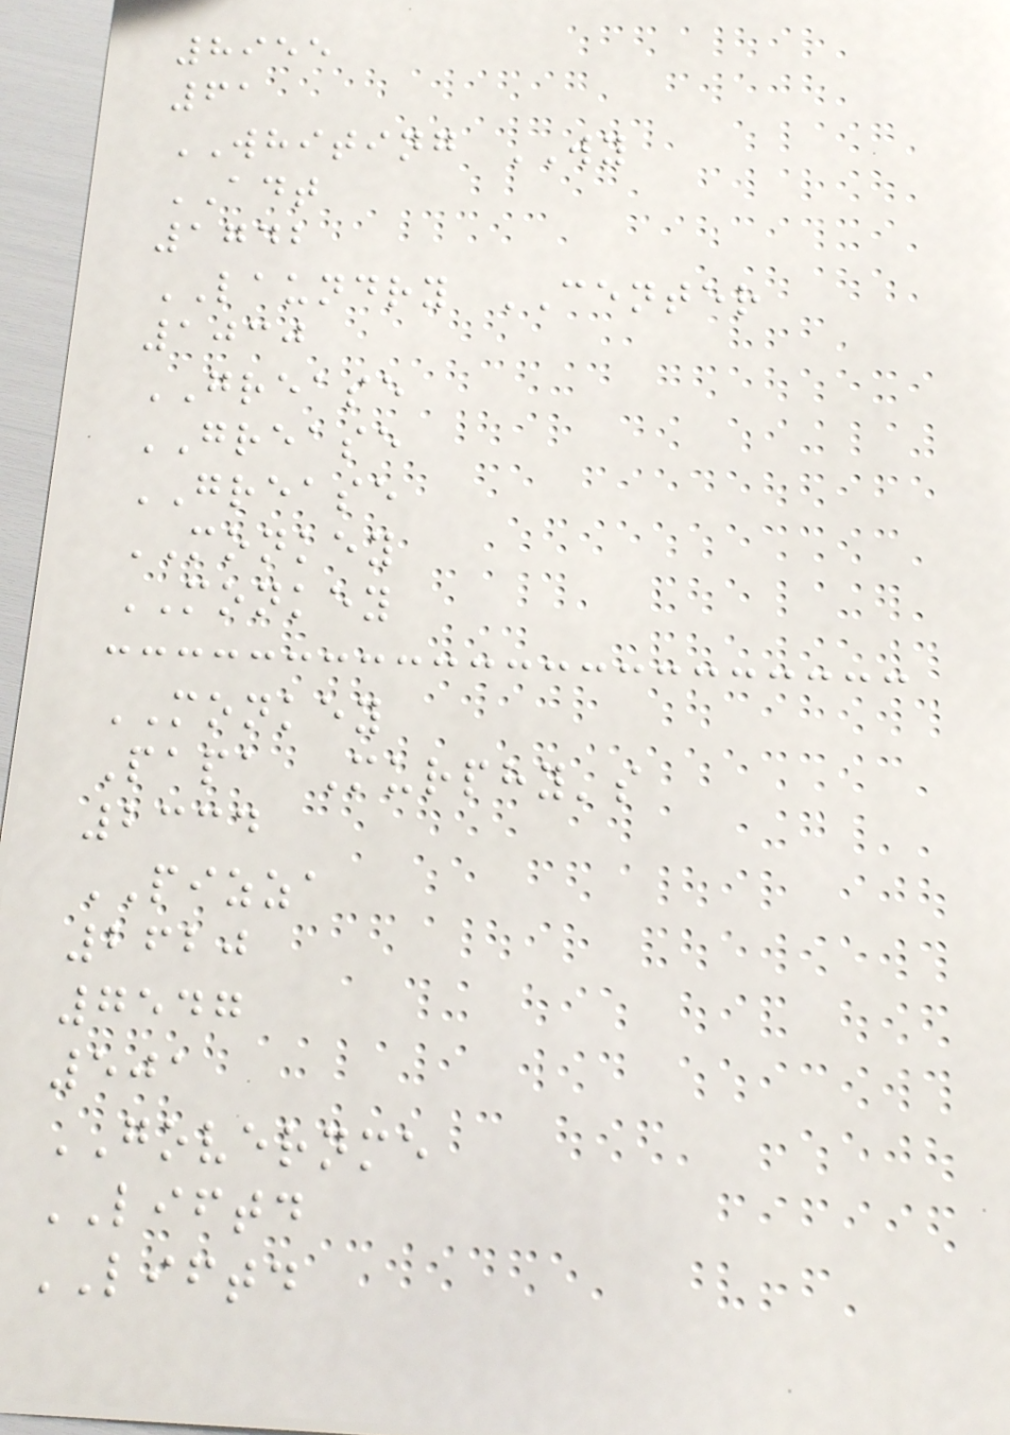8955
61
WHITING WY
ADT
1742
LAUNDRY CENTER
1030
GREASE
GREASE
GREASE
MONKEY
MONKEY
MONKEY
Papa Murphy's
2334
PIZZA
2620
7547
501
GOVERNME
LIFTD
LIFTD
